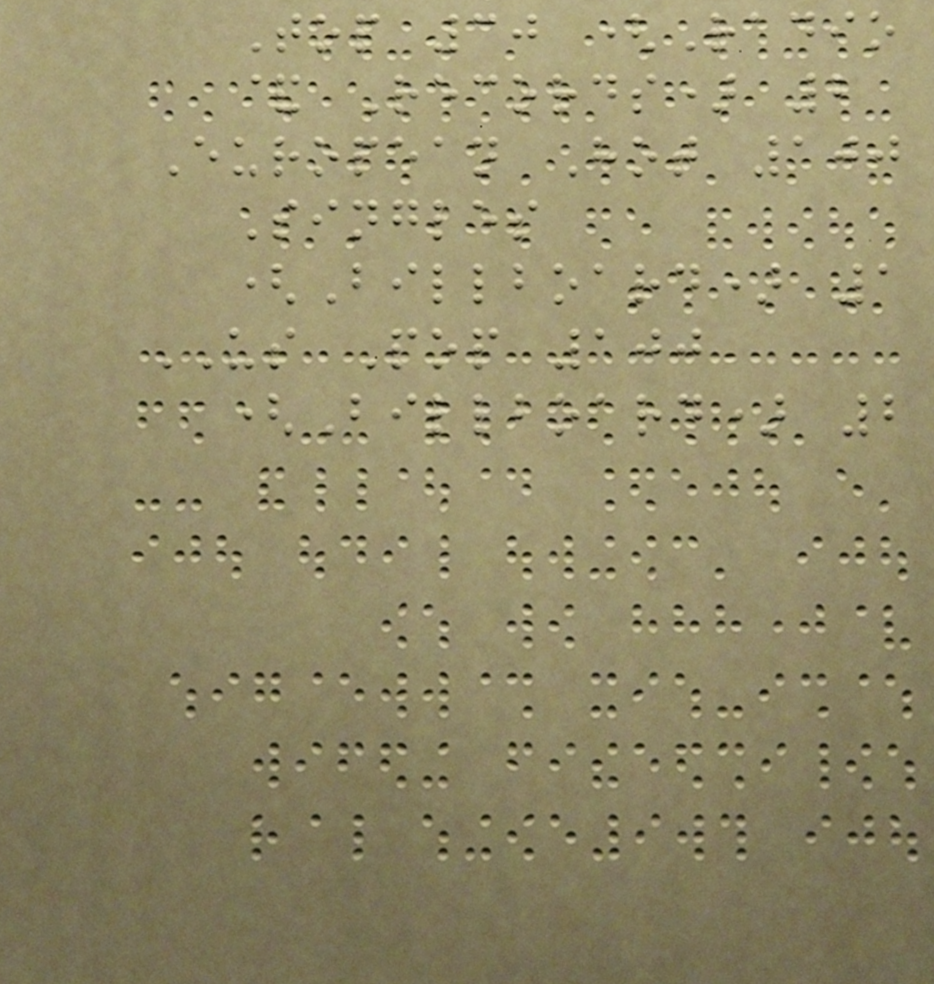Top 30 (Radio
& Records) 2
European Hot 100
Singles
(Billboard) 1
US Pop 100
(Billboard) 2
